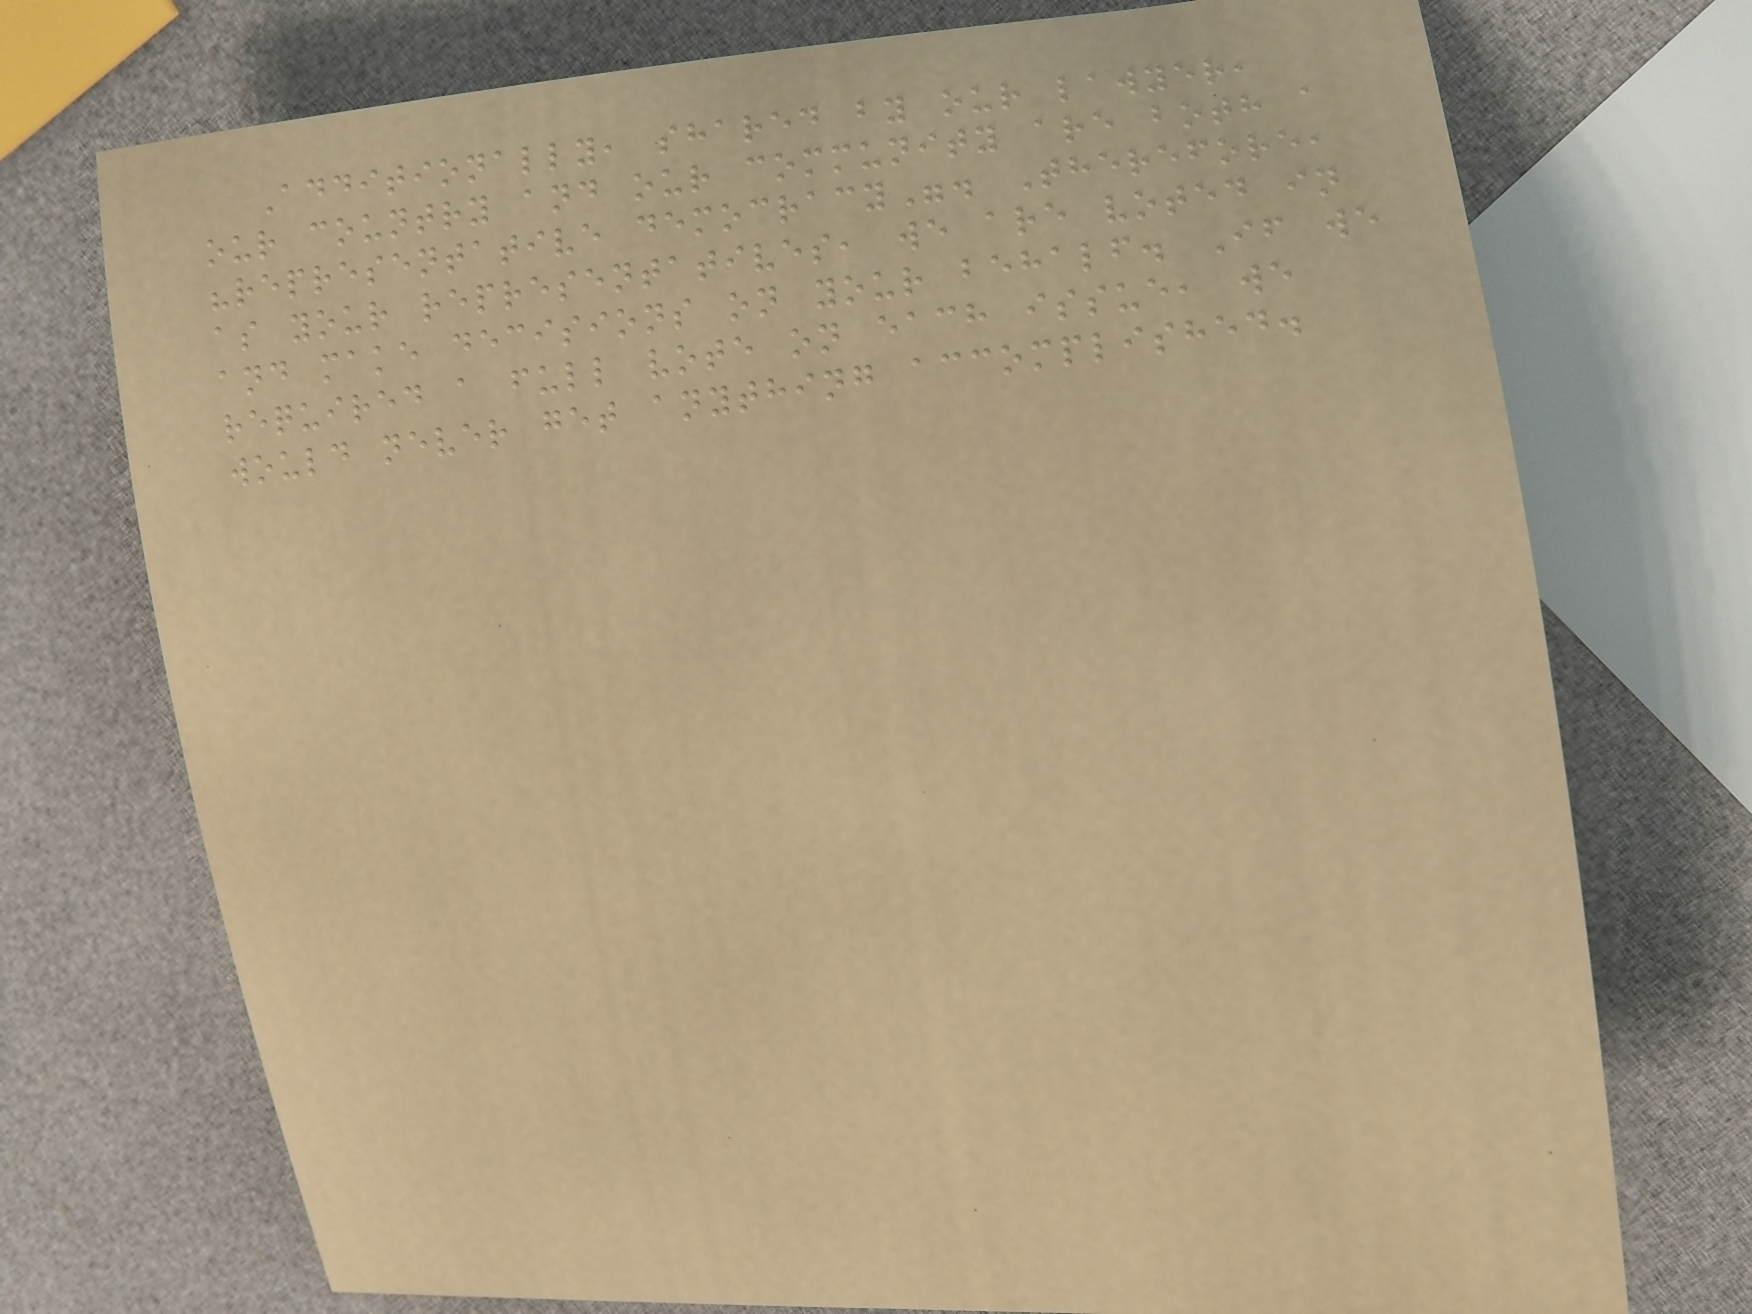Additionally, shared by our lawyer,
our country and our community are both a
"representative democracy". Therefore,
as your representatives, we are voted in
and make decisions on your behalf. If we
required a full vote on each issue, we
would never get anything accomplished.
